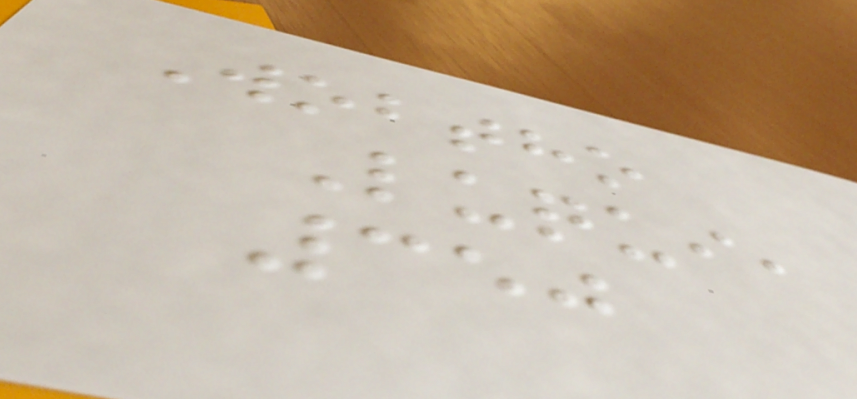Wobtho
Luqui,
350
